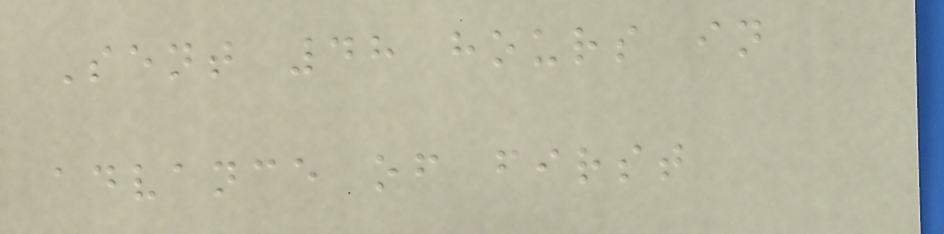Sent 48 hours in
advance of first
